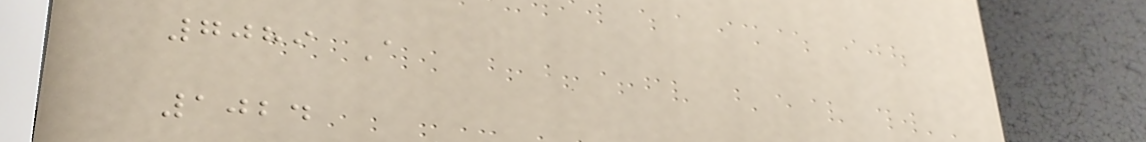7089 A
1024
